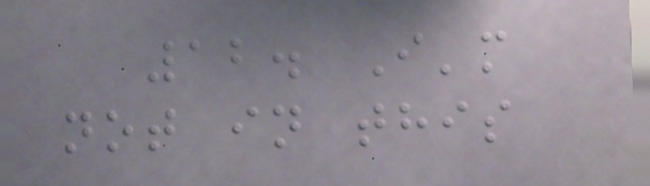12. I'm
not in this
